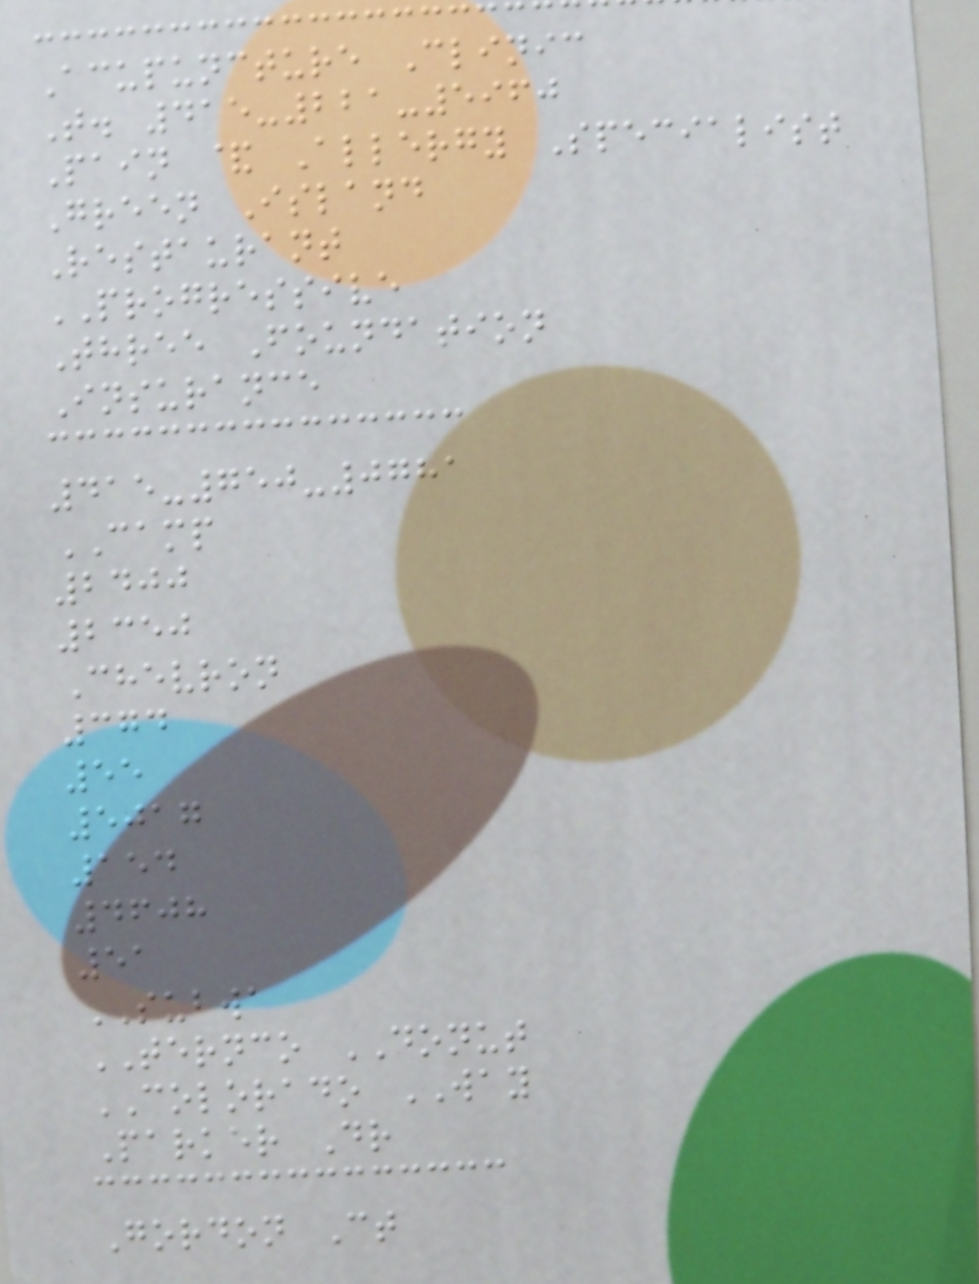Acupuncture Clinic
T. 415-221-5960
Pain & Allergy Specialist
Green Island
Restaurant
PROGRESSIVE
Three Foundation
Insurance
415-750-0781
CAMP
2400
2350
Chevron
374
55
5017
154
4608
51
SUBWA
TERNCO DONUT
COLORADO WAY
Parker Dr
Gordon Ct
